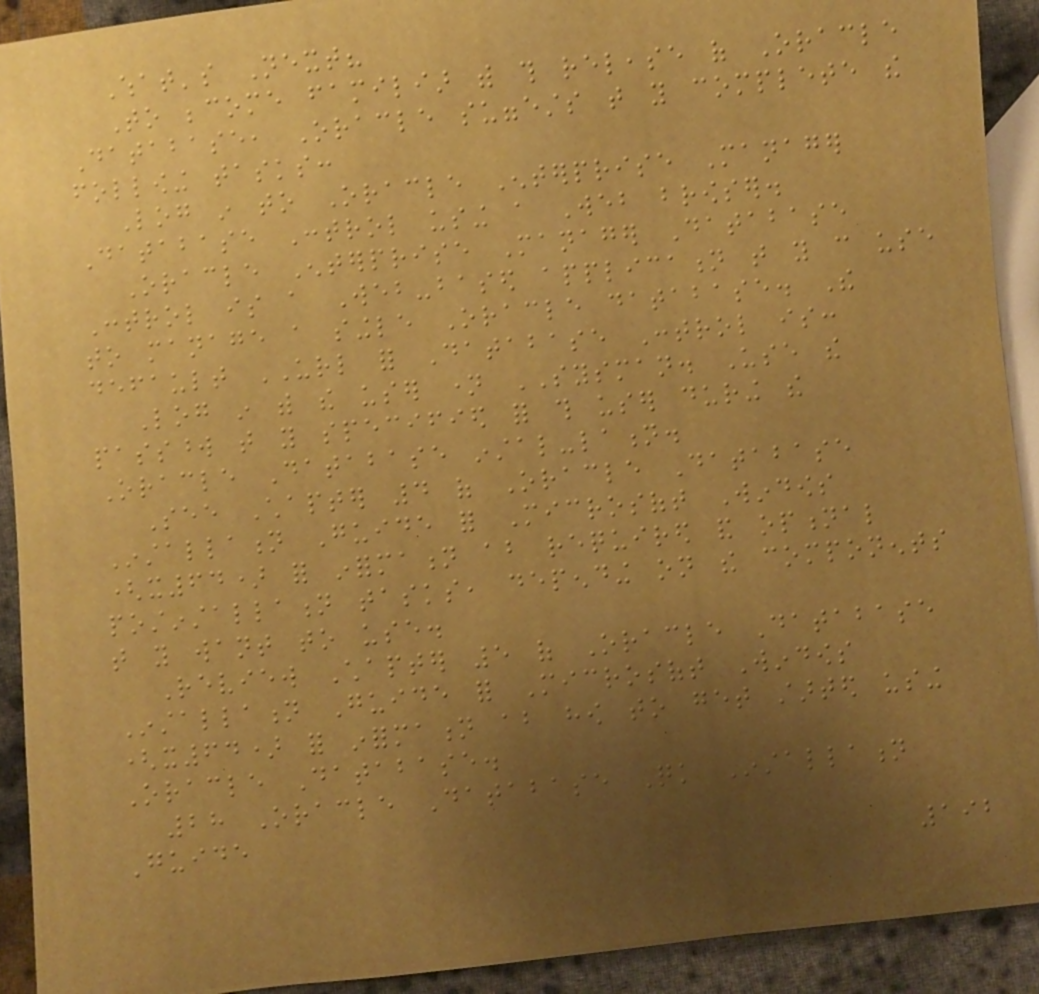What's Next?
To become familiar with this release of Oracle
Database, Oracle suggests that you complete the
following tasks:
Log in to Oracle Enterprise Manager
Database Control using a Web browser.
Oracle Enterprise Manager Database
Control is a Web-based application that you can use
to manage a single Oracle database. The
default URL for Database Control is:
Log in with the user name SYSMAN. Use the
password that you specified for this user during the
Oracle Database instal-lation.
See Chapter 4 of Oracle Database
Installation Guide for Microsoft Windows
(x64) for information about required and optional
postinstallation tasks, depending on the components
that you want to use.
Review Chapter 5 of Oracle Database
Installation Guide for Microsoft Windows
(x64) for information about how to get started using
Oracle Database.
28 Oracle Database Quick Installation
Guide
192
